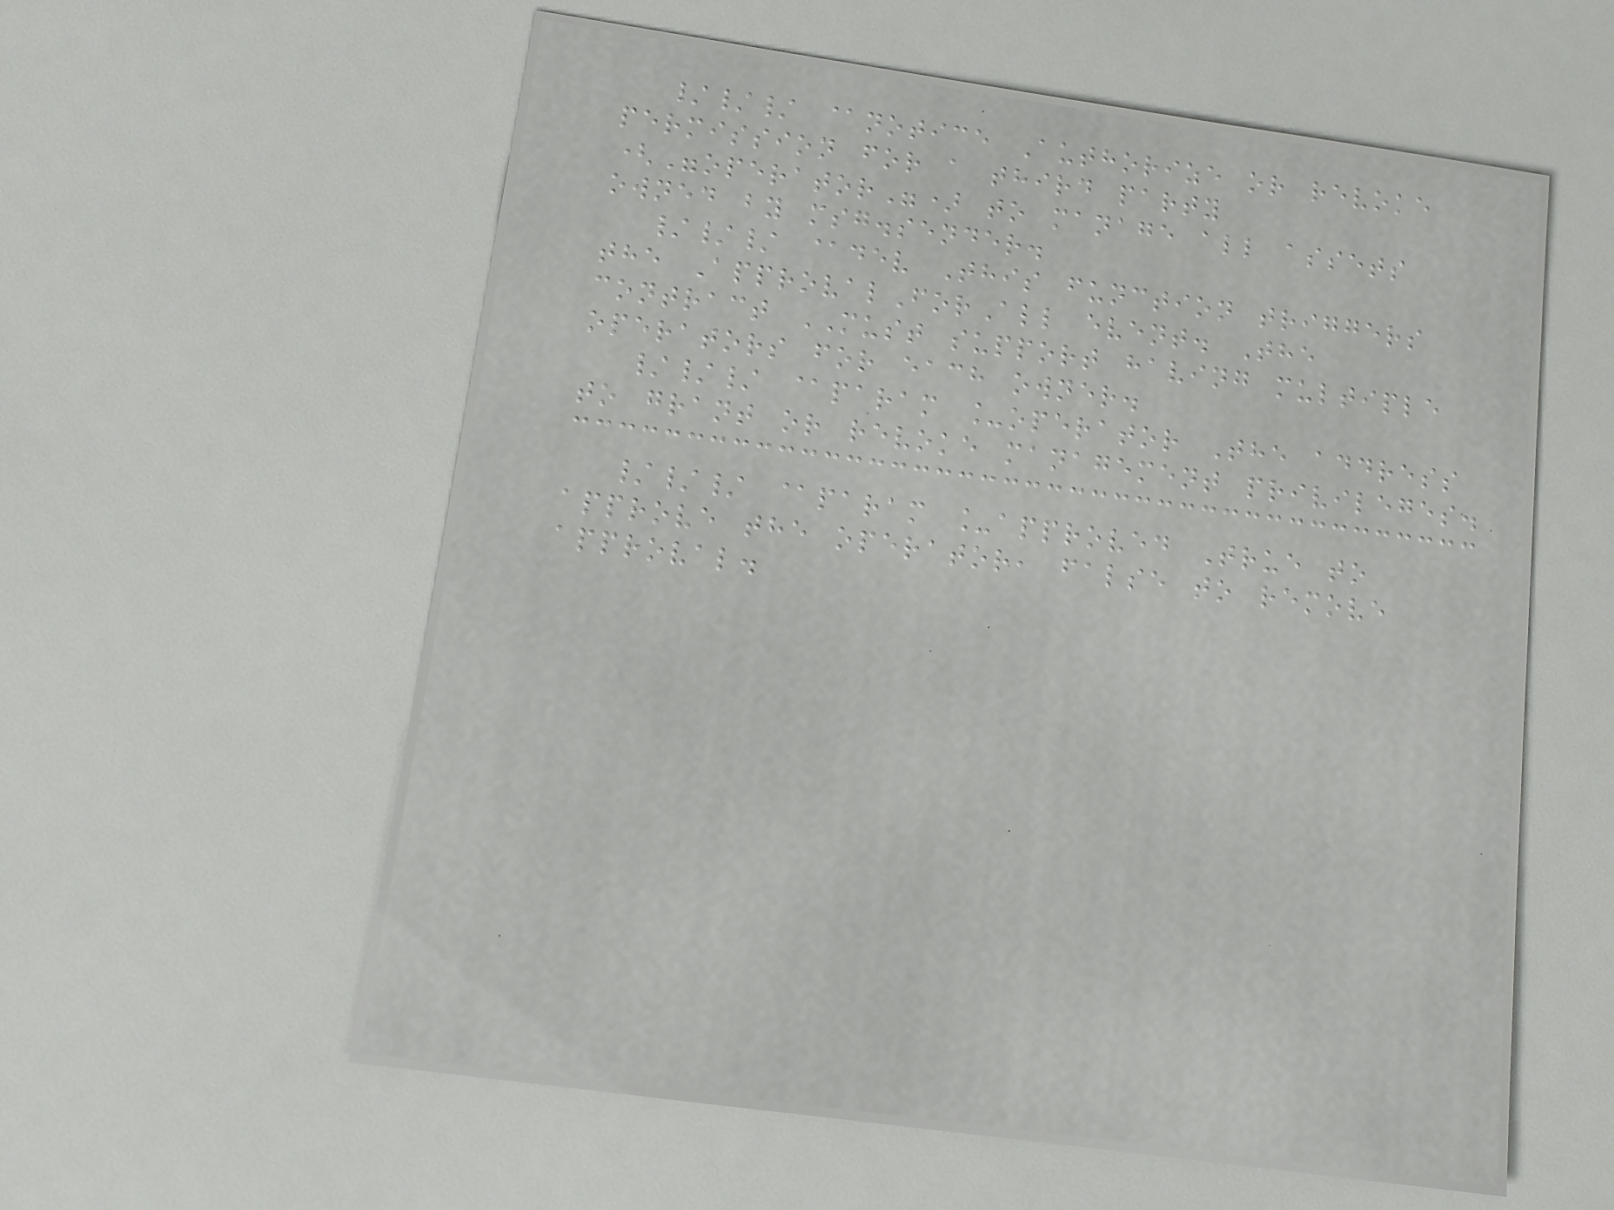/// @notice Authorize or revoke
permission for a third party
("operator") to manage all assets
owned by msg.sender.
/// @dev This function triggers
the ApprovalForAll event. The
contract MUST support having multiple
operators for each owner.
/// @param _operator The address
to grant or revoke management privileges.
/// @param _approved True to
approve the operator, false to remove
approval.
